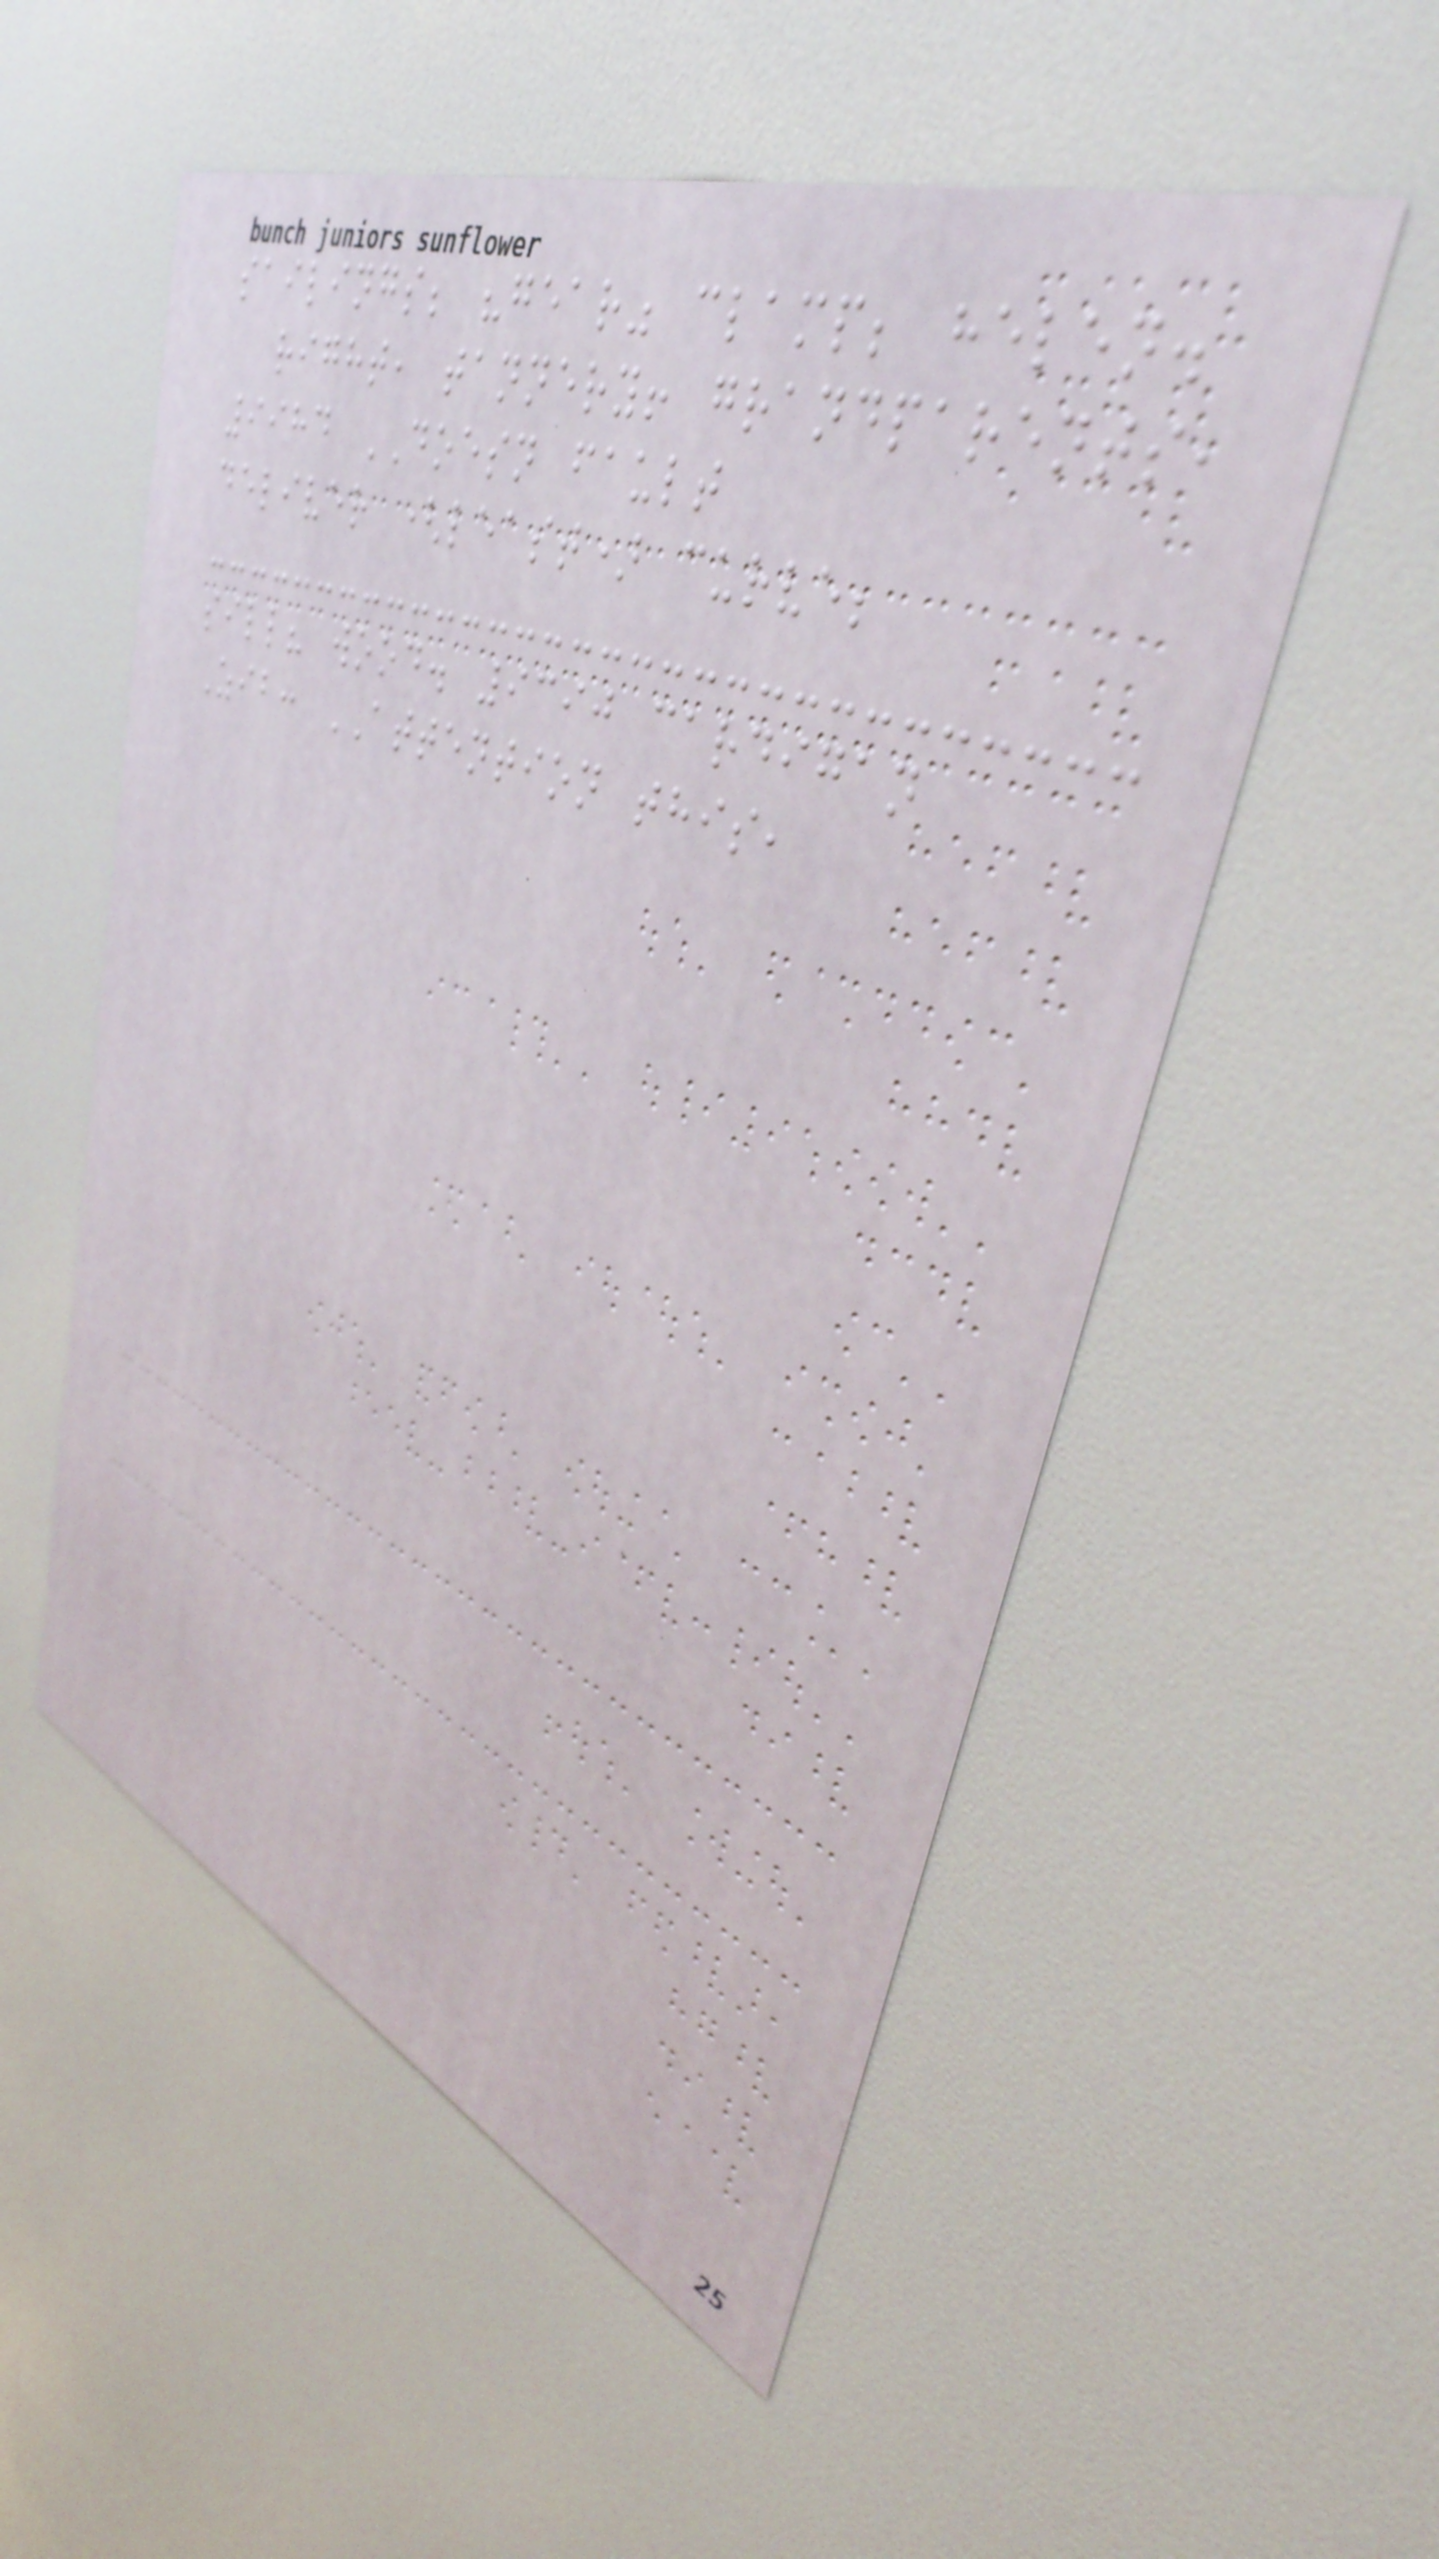sailings; "gear" clamp; helen.
right, tannery! grandparents,
9984 DOESN fault
deliver (least) curve;
sill? wood. 9390 cardigan
Zib: ATTENTION this,
